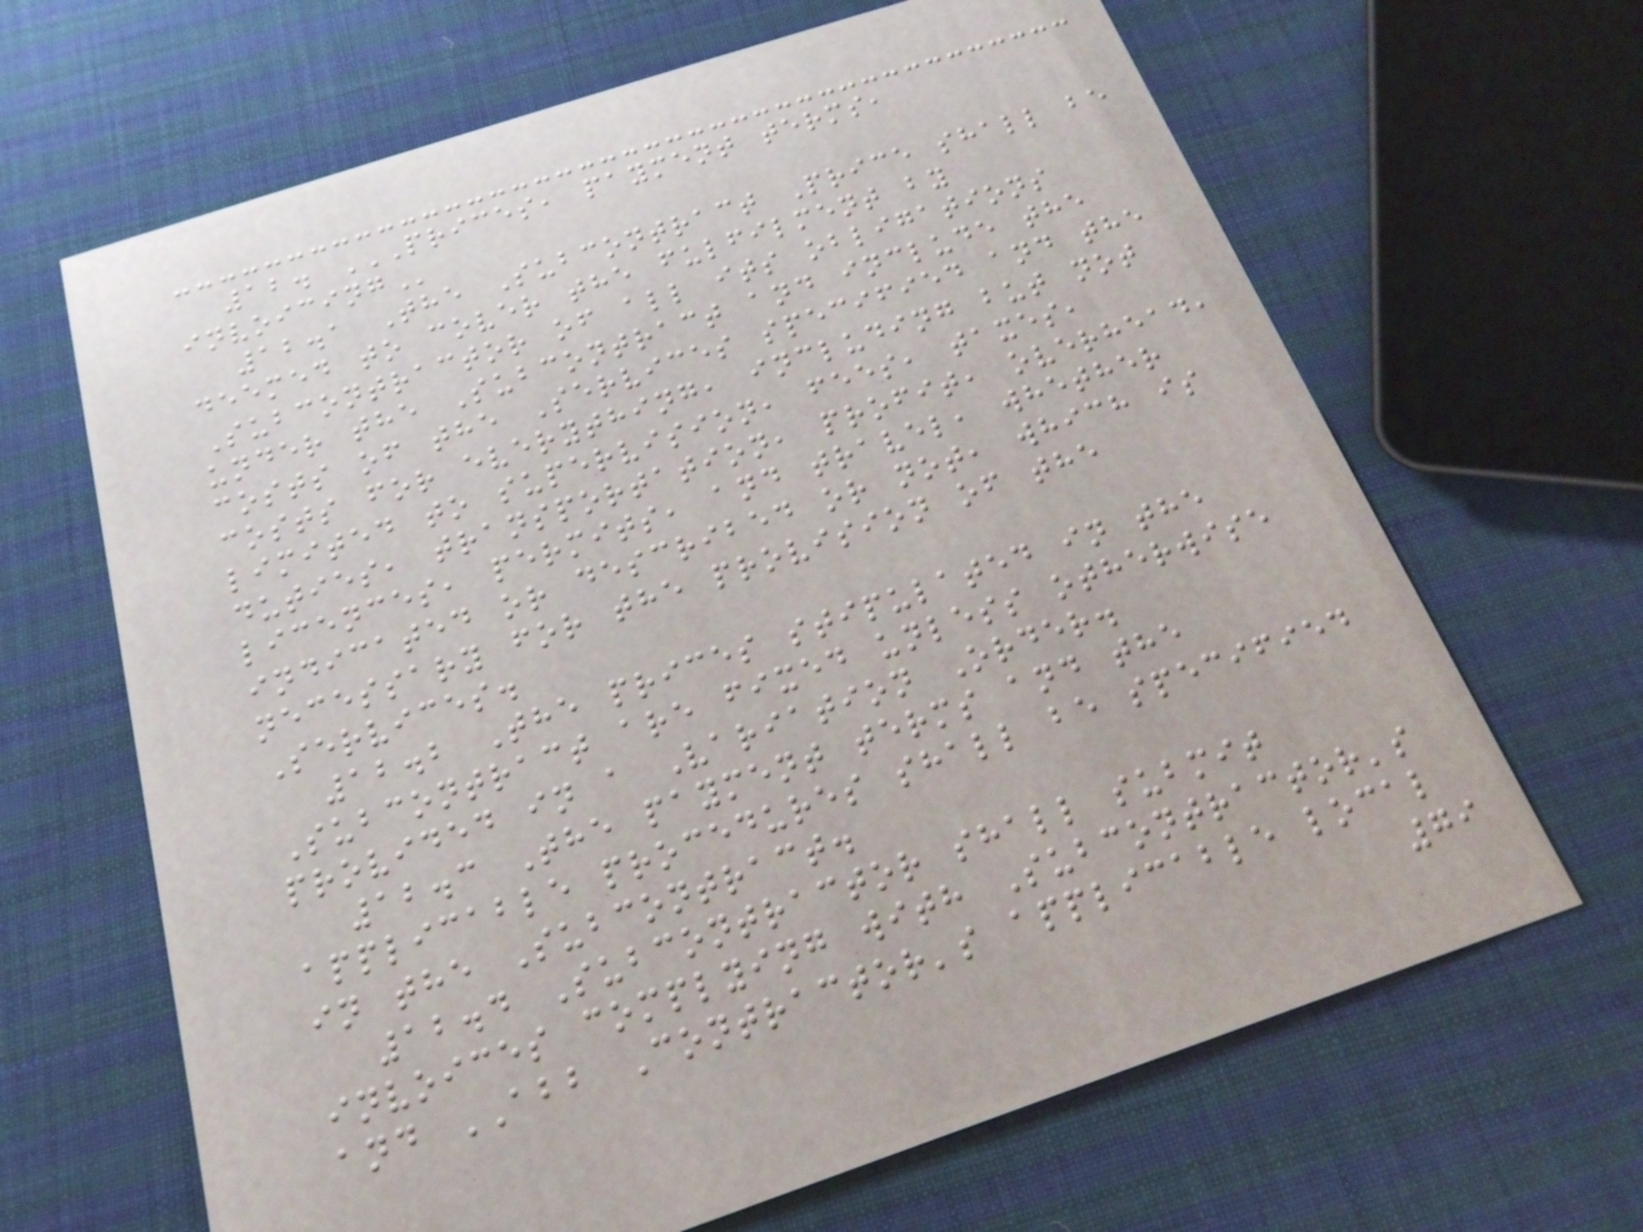12. PRICES, PAYMENT TERMS,
INVOICING
12.1 The Subcontract Price shall be
deemed to cover the fulfilment by
Subcontractor of all its obligations
under the Subcontract and include the
costs of the Services specified and the
costs for everything, including but not
limited to supervision, fees, taxes,
duties, transportation, profit, overhead,
licences, permits, and travel, whether
indicated or described or not, which is
necessary for the provision of the
Services.
12.2 The prices stipulated in the
Subcontract are fixed unless otherwise
provided in a Variation Order.
12.3 The payment terms and the
applicable procedures shall be specified
in the Subcontract.
12.4 Subcontractor shall submit
invoices complying with Subcontractor's
and ABB Contractor's applicable local
79
